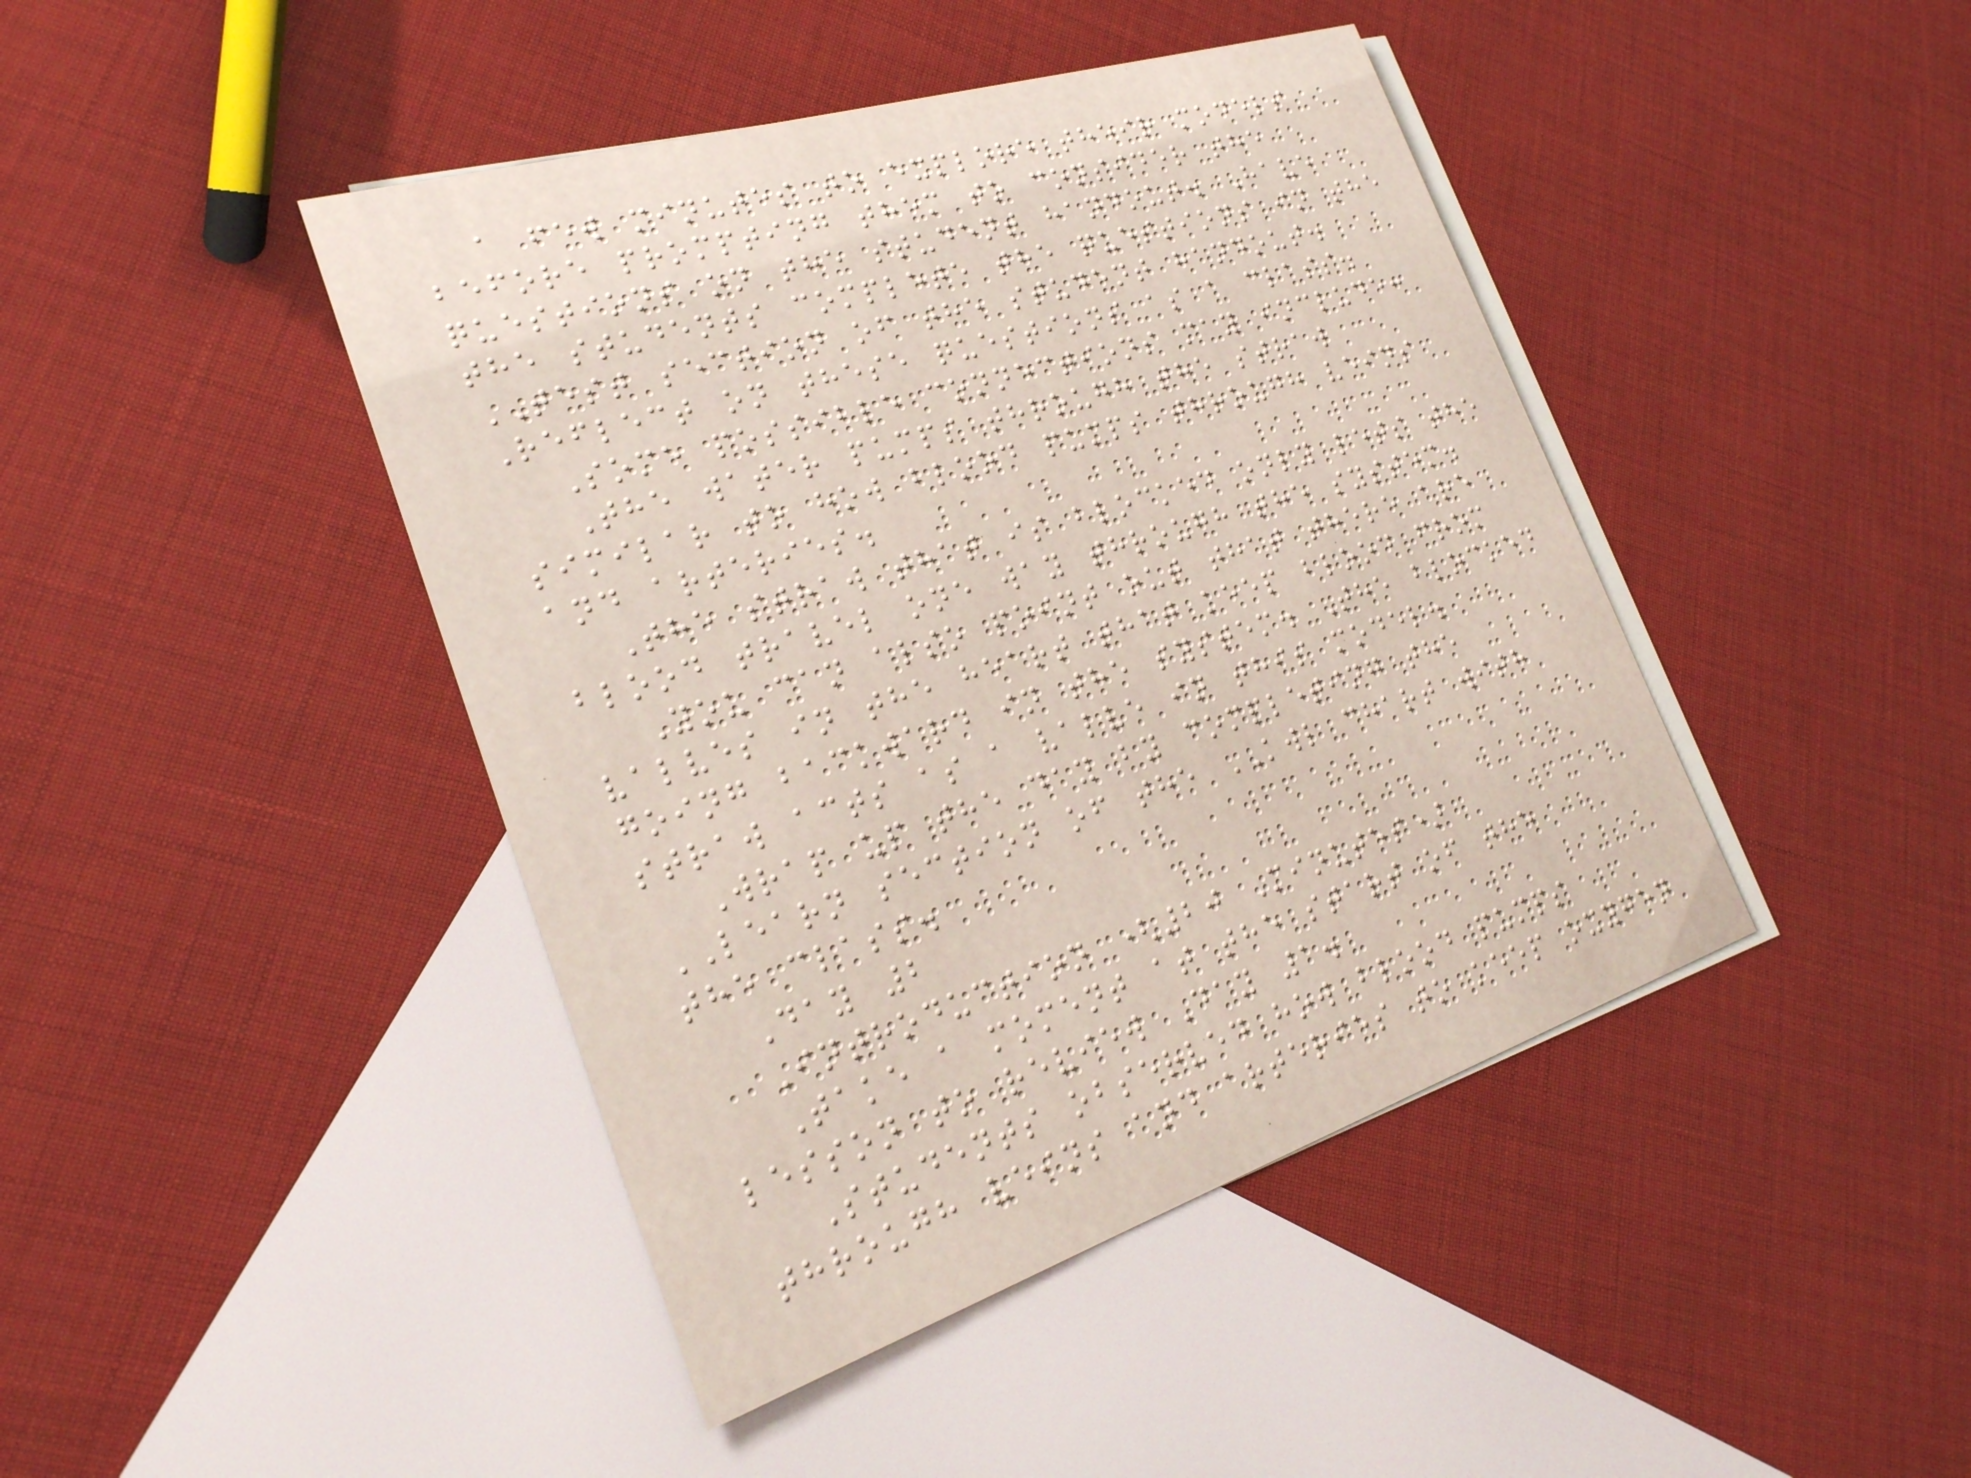a few minutes to explore their models
before prompting them to consider the
questions on the student handout. Have
the students complete the questions in the
TEST section of the student handout.
Reflect on these questions as a class.
Some possible connections may include:
The water pumps through the straw
similar to how blood pumps through veins
and arteries.
The straw that is blocked only lets the
blood travel one way through the system.
You can also point out that there are
valves in the heart that keep blood from
going backward in the system. The blocked
straw acts as a valve in this model.
Wrap up the day by completing the
LEARN section of the KWL chart with
the class.
Day 2
Introduction (20 Minutes)
Take a moment at the start of the
lesson to review Day 1.
Students observed how blood pumps
through veins and arteries to keep oxygen
